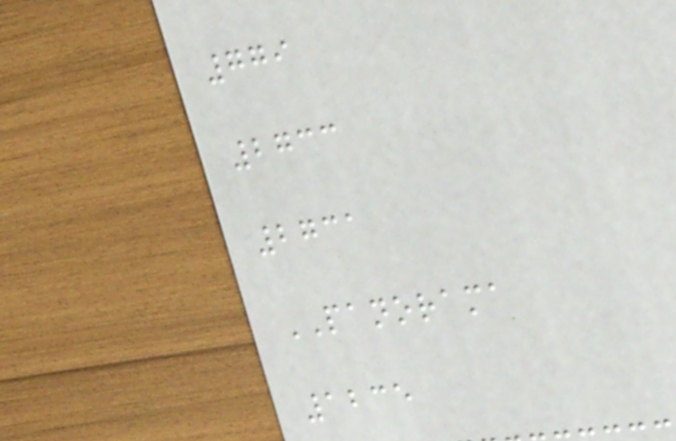779
2733
2731
PANORAMA
1235
